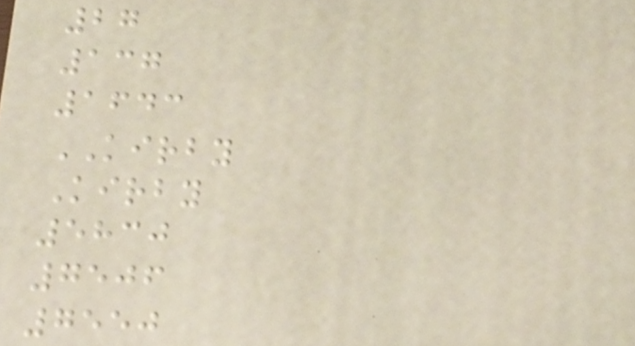27
137
1643
KIRBY
Kirby
5830
7506
7550
